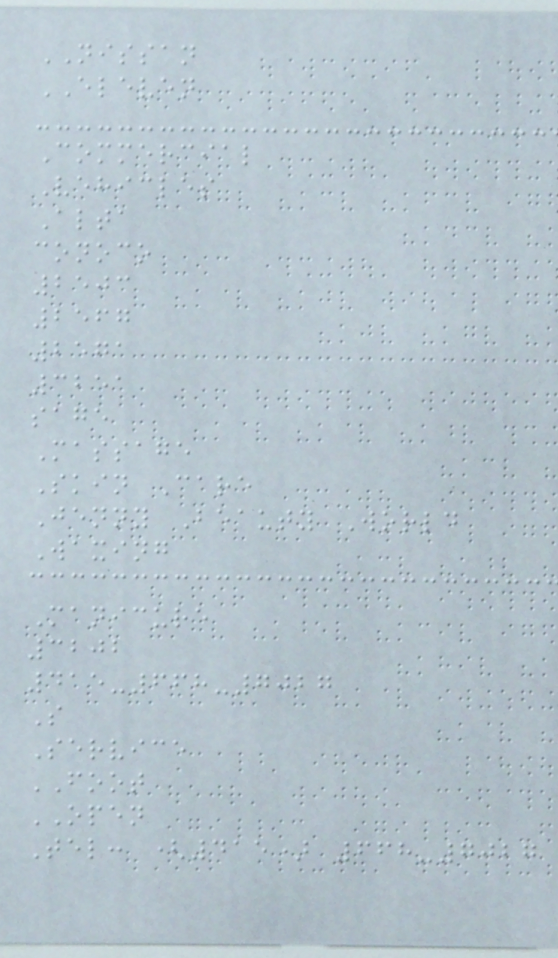NISSAN
ELEVEN
Commercial
Vehicles
Alta
conoco
2503
2567
2571
3251
sage
Massage
Skin Care
Jenny Beauty World
Waxing
Manicure
3202
415-668-7027
S
Service
FOOT
OPEN
Tel: (415) 668-7027
